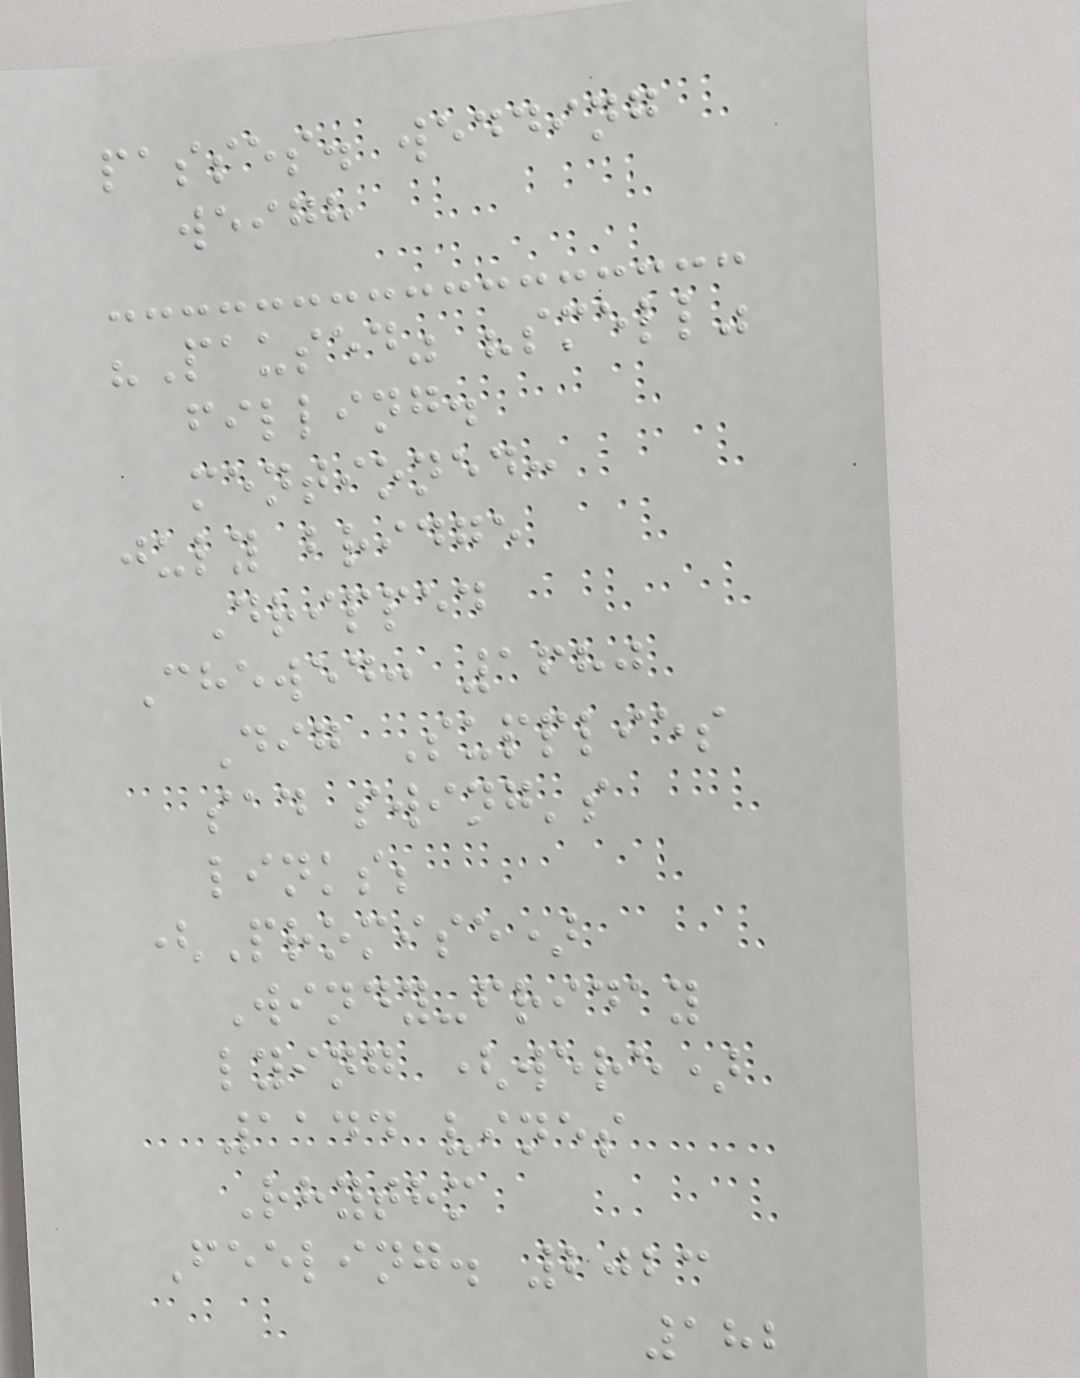passes. wedding
weigh
"Paused" "smell"
filling.
mentioned:
july bridge
Dripped
Chewed: 1680
Dig Supplies
sad swing's
links;
(Promise)
Windy-friday
lying (were)
1144 vines
Rhythm
Feeling. 2023
182
